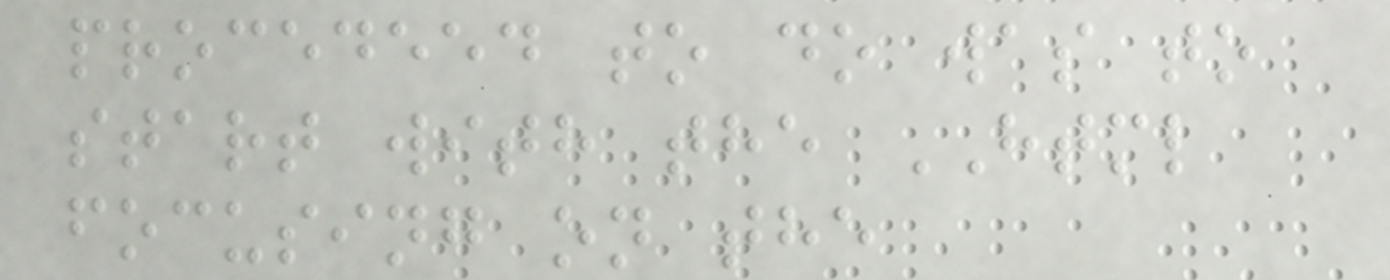procedeed to do was to
start with the HTML
focusing on the
